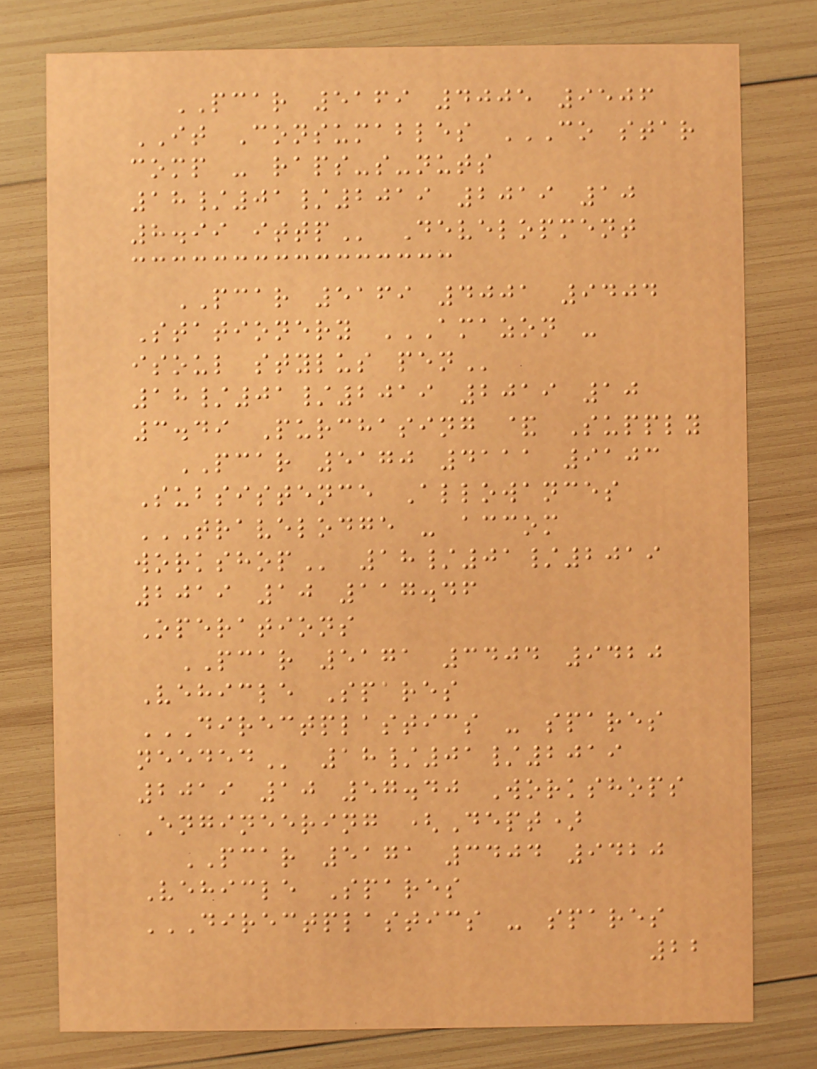PCAR 5169 4005 9506
IT Consumables CO STAR
COMP - RAPS-S-NUTS
18/01/2019 2019 10
8.99 ITTP Development
PCAR 5169 4001 9404
Stationery AMAZON -
ISOUL STYLUS PEN
18/01/2019 2019 10
3.49 Purchasing & Supply
PCAR 5170 4111 9103
Subsistence Allowances
TRAVELODGE - ACCOM
WORKSHOP 18/01/2019
2019 10 117.46
Operations
PCAR 5171 3404 9420
Vehicle Spares
DIRECTPLASTICS - SPARES
NEEDED 18/01/2019
2019 10 57.40 Workshops
Engineering (Dept)
PCAR 5171 3404 9420
Vehicle Spares
DIRECTPLASTICS - SPARES
22
